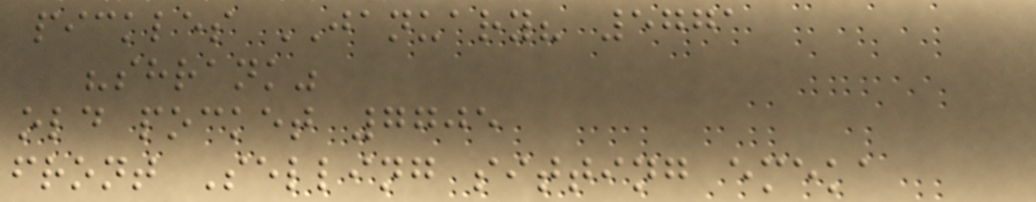pickles JANUARY? 5771
"shrank"
old pocket 7705
front Selling sitting emeka
